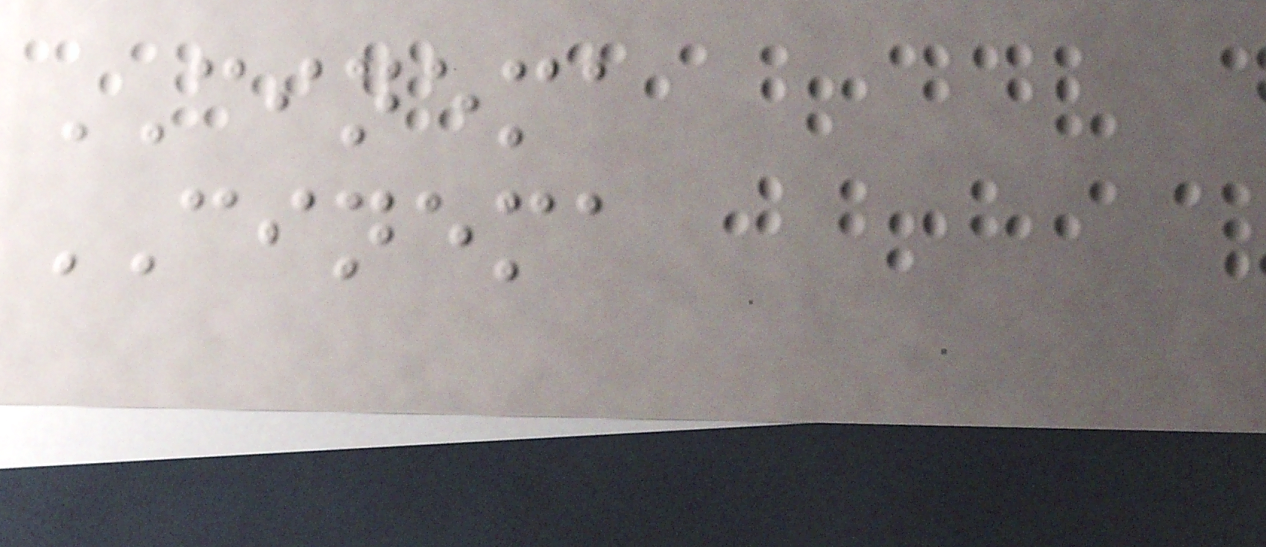CINEMA
CINEMA
